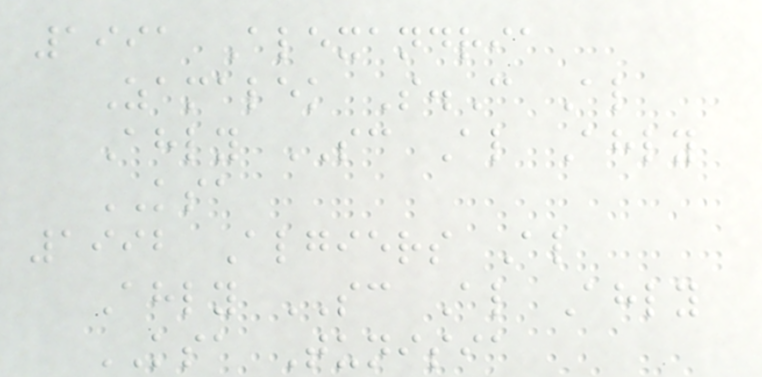1991 Alexandria
Zamalek S.C Al
Ahly SC Al Ahly
KSA
1992 Algiers Al
Ahly SC Al Ahly
KSA Tunisia
